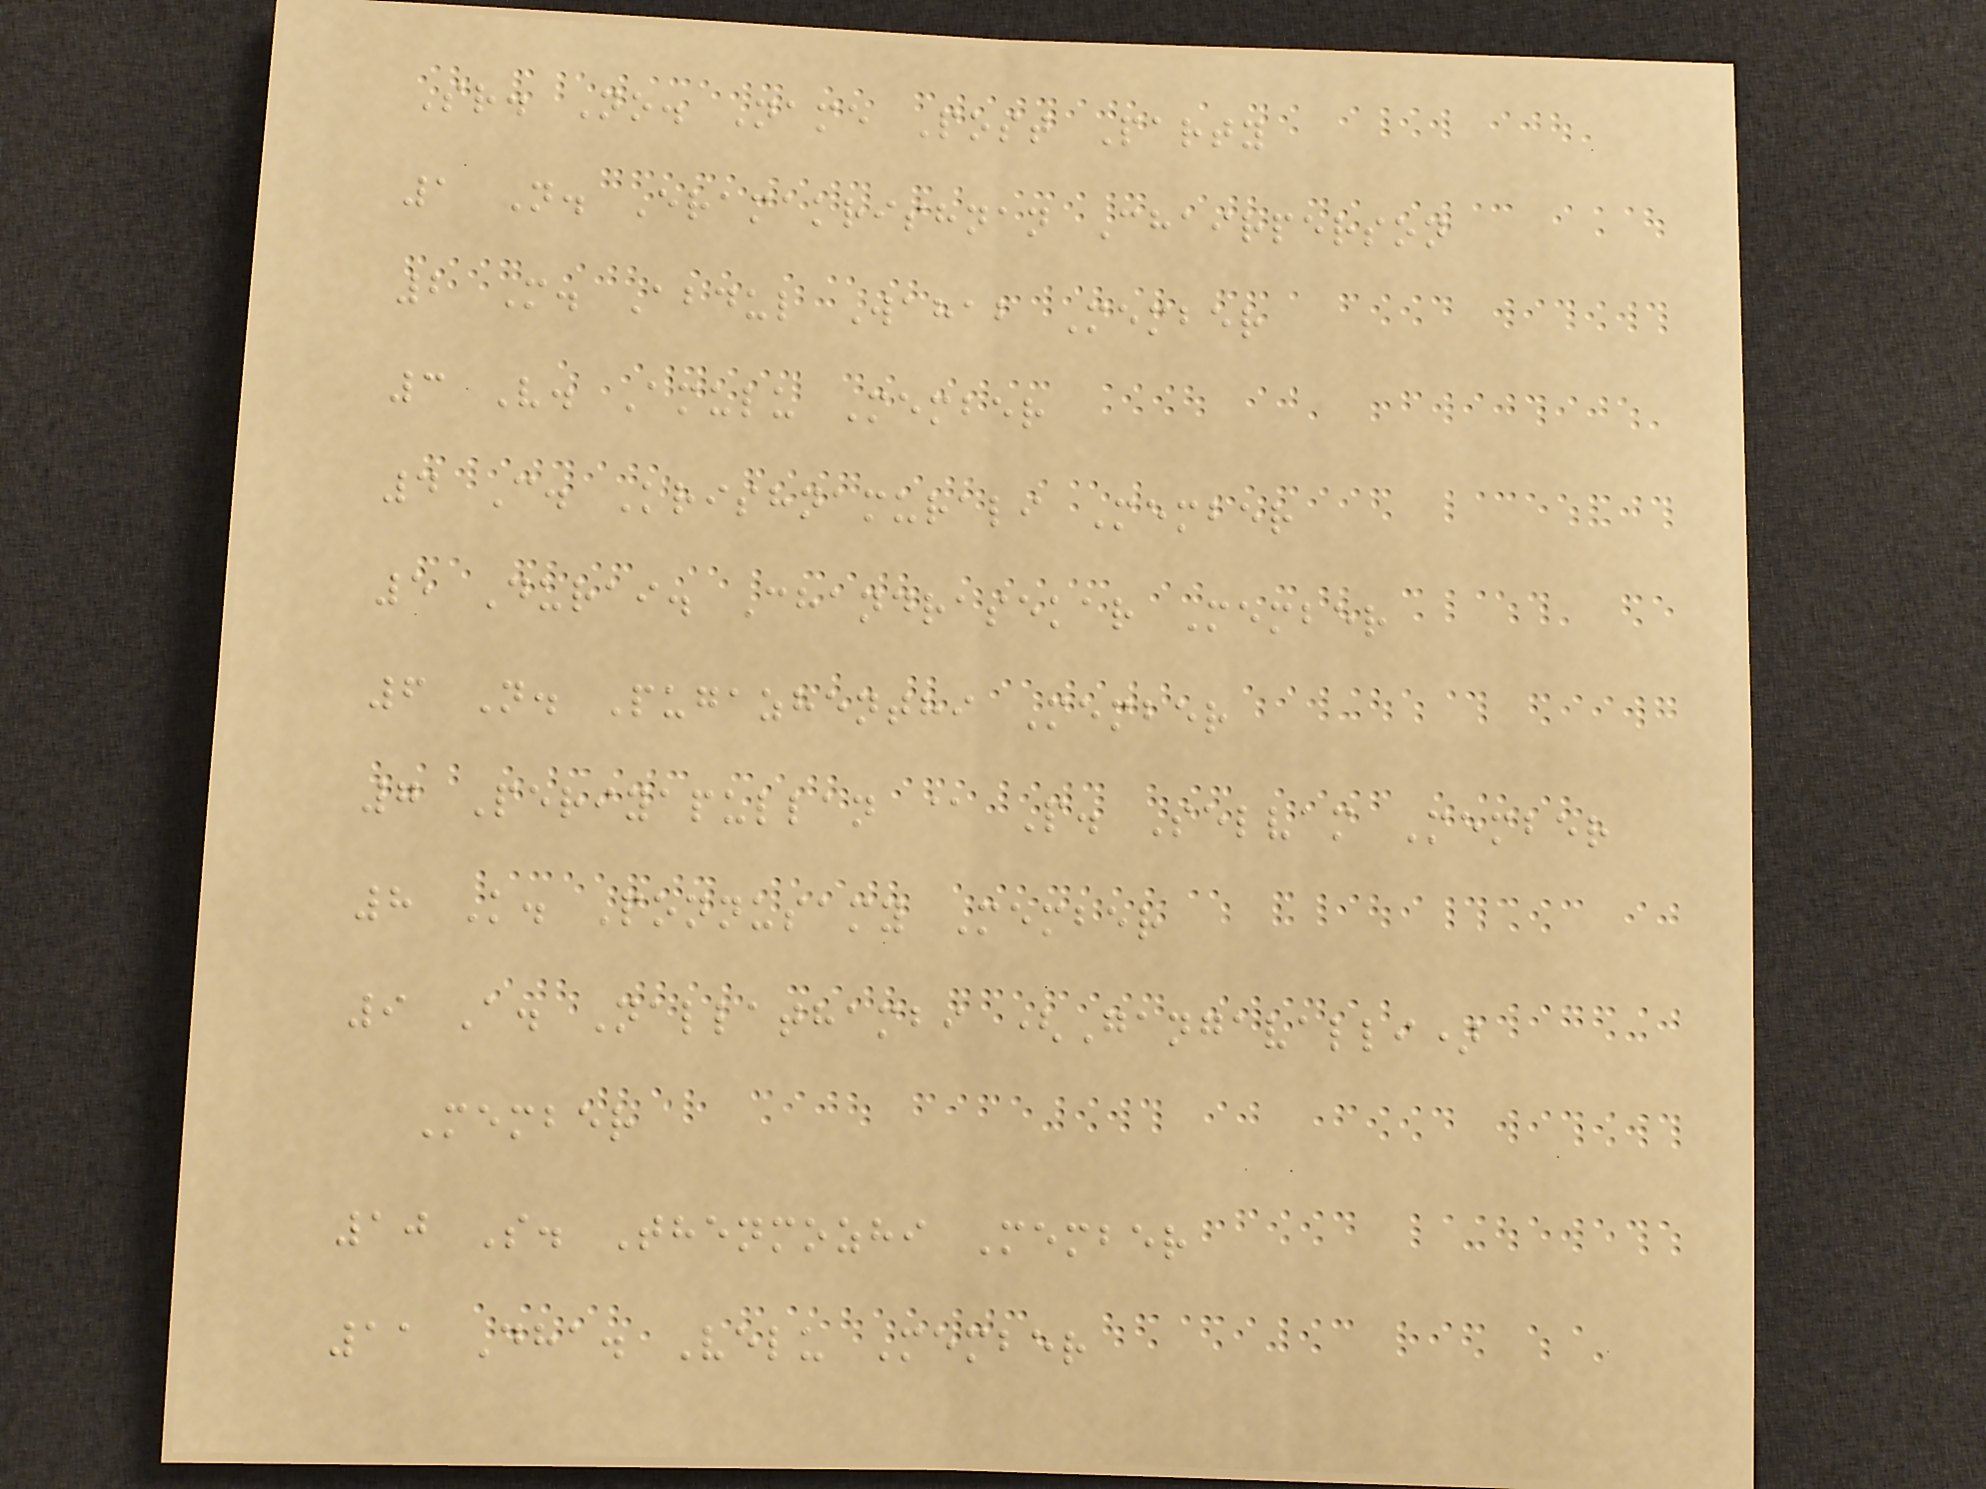Sr. No. Name Post Party
1 N. Eramakrishnan Chairperson
2 M. Abdul Wahab Member
3 V. Amulu Member
4 C. Krishnamurali Member
5 Durai. Chandrasekar Member
6 N. Pugazhenthi Member
7 Periyapullan @ P. Selvam Member
8 K. Ponnusamy Member
9 A. Nallathambi (Gangavalli)
Member
10 S. Thenmozhi Member
11 Dha. Velu Member
